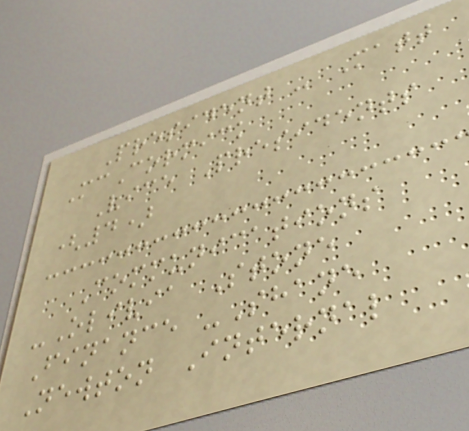President - Matt
McCormick
Vice Presidents
(4)
Communications
-Olivia Stone
Finance -Shane
Newton Internal
